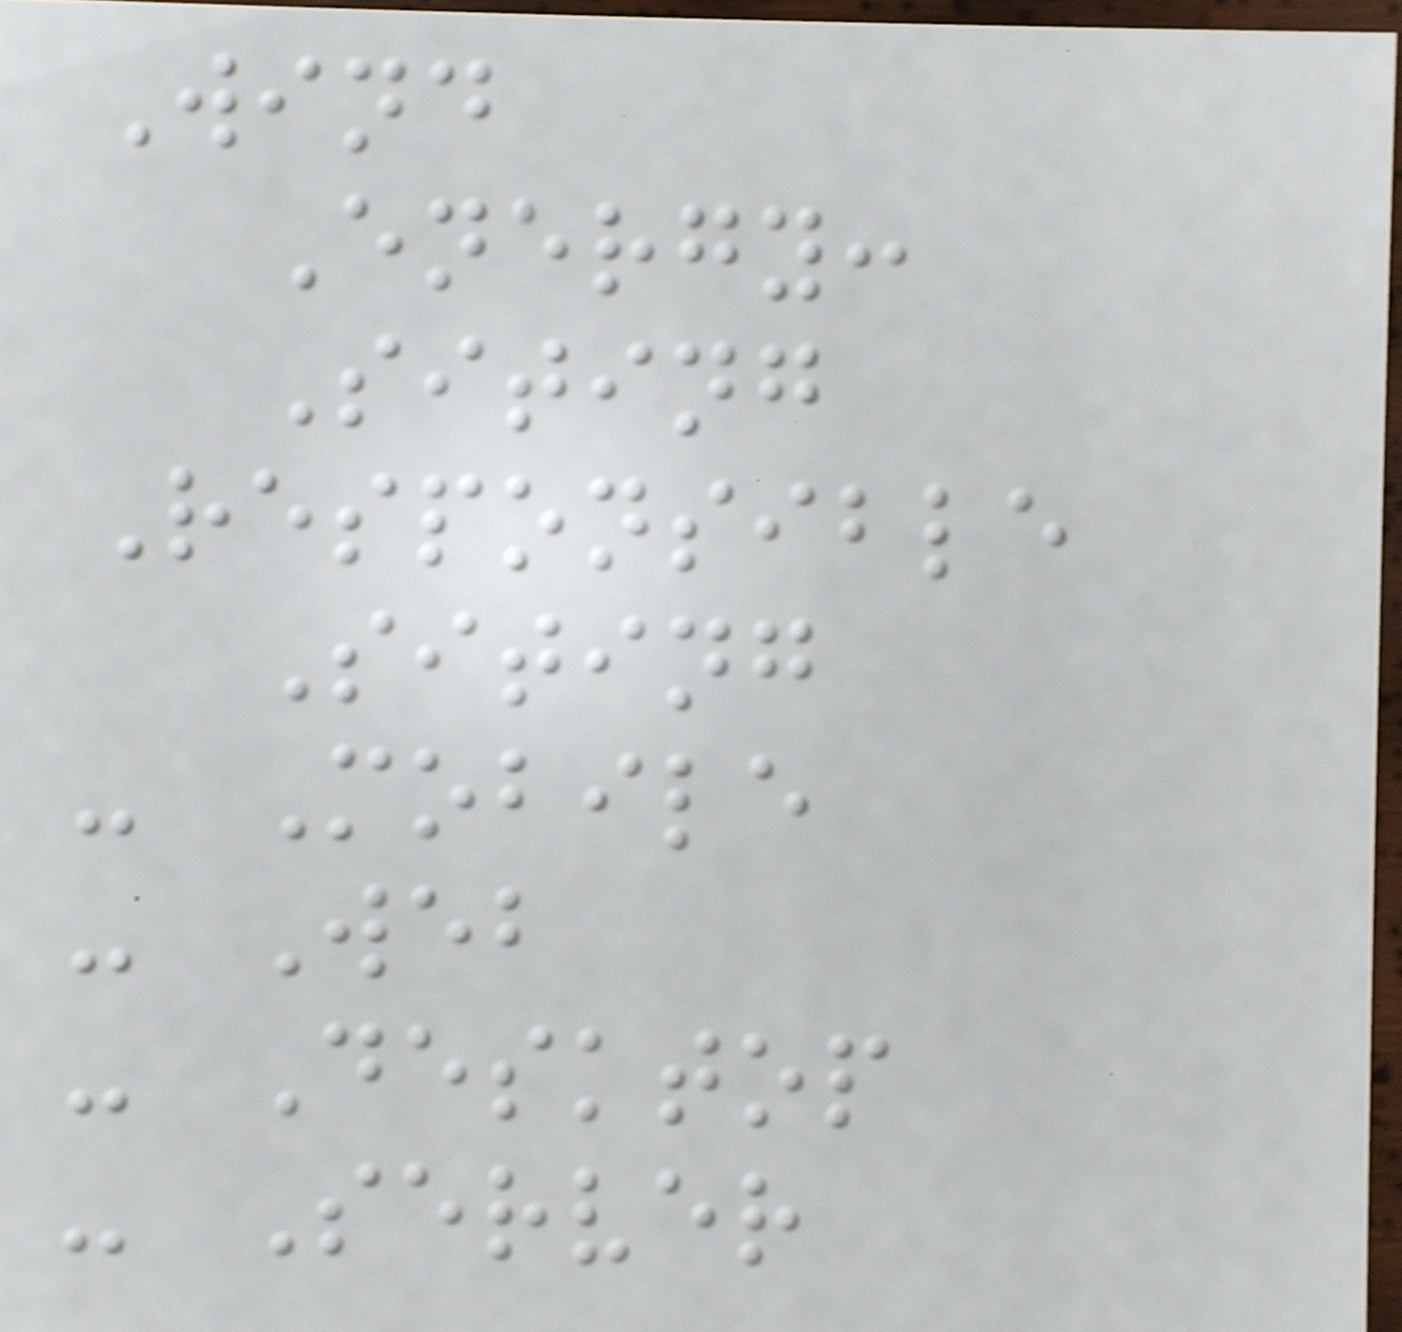Wind
Energy:
Siting
Responsible
Siting
- Mobile
- Web
- Desktop
- Server
